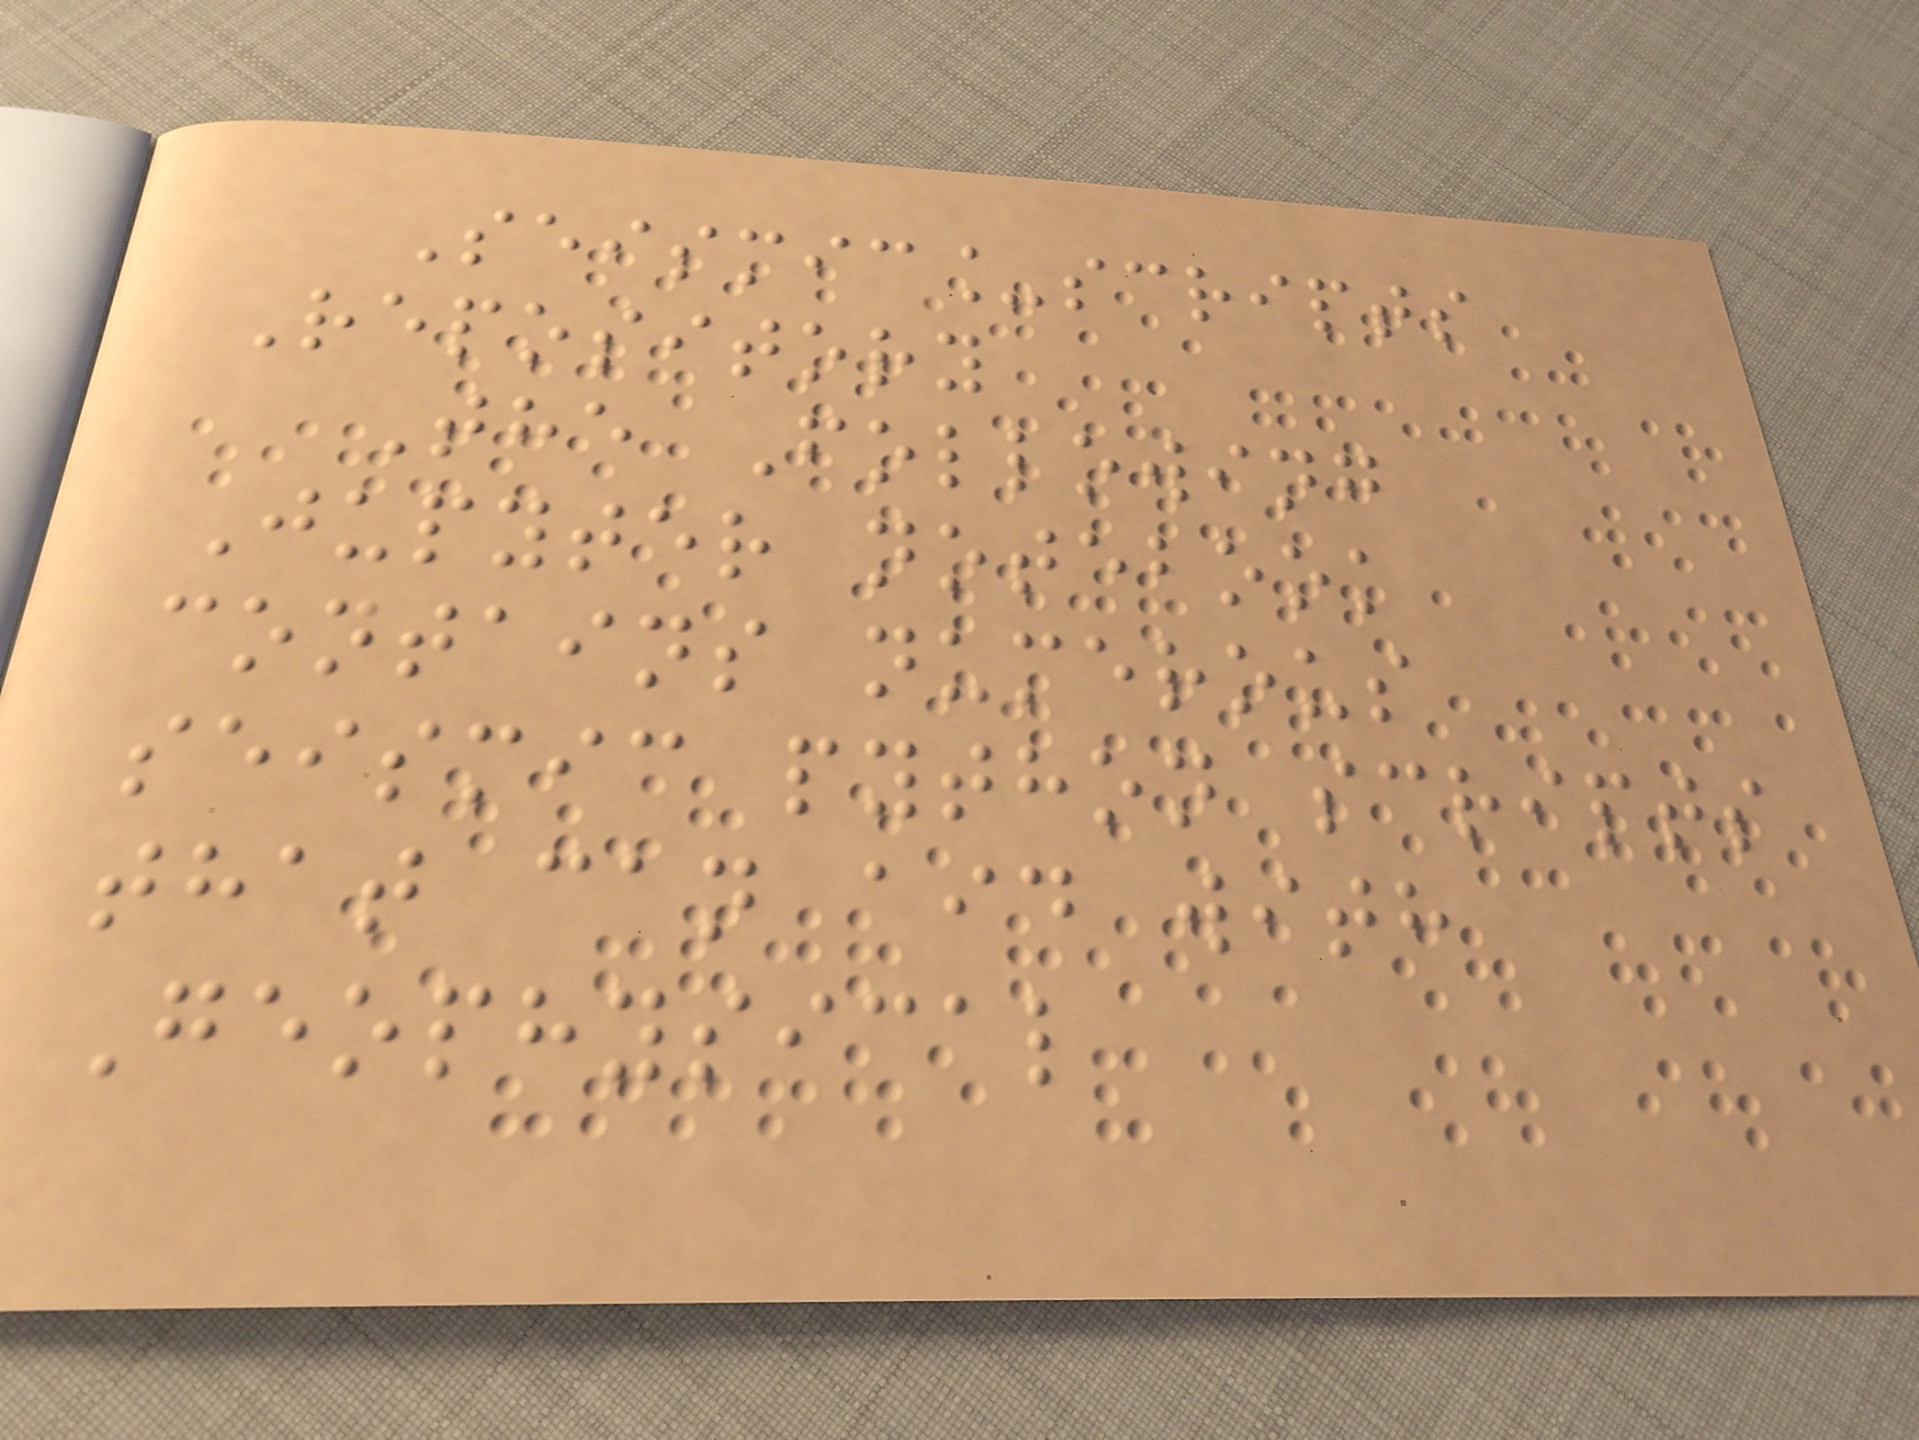Seismic_scripts
Repository
The Following
Jupyter notebook
contains numerous
seismic python scripts
that can aid with
Geophysical
